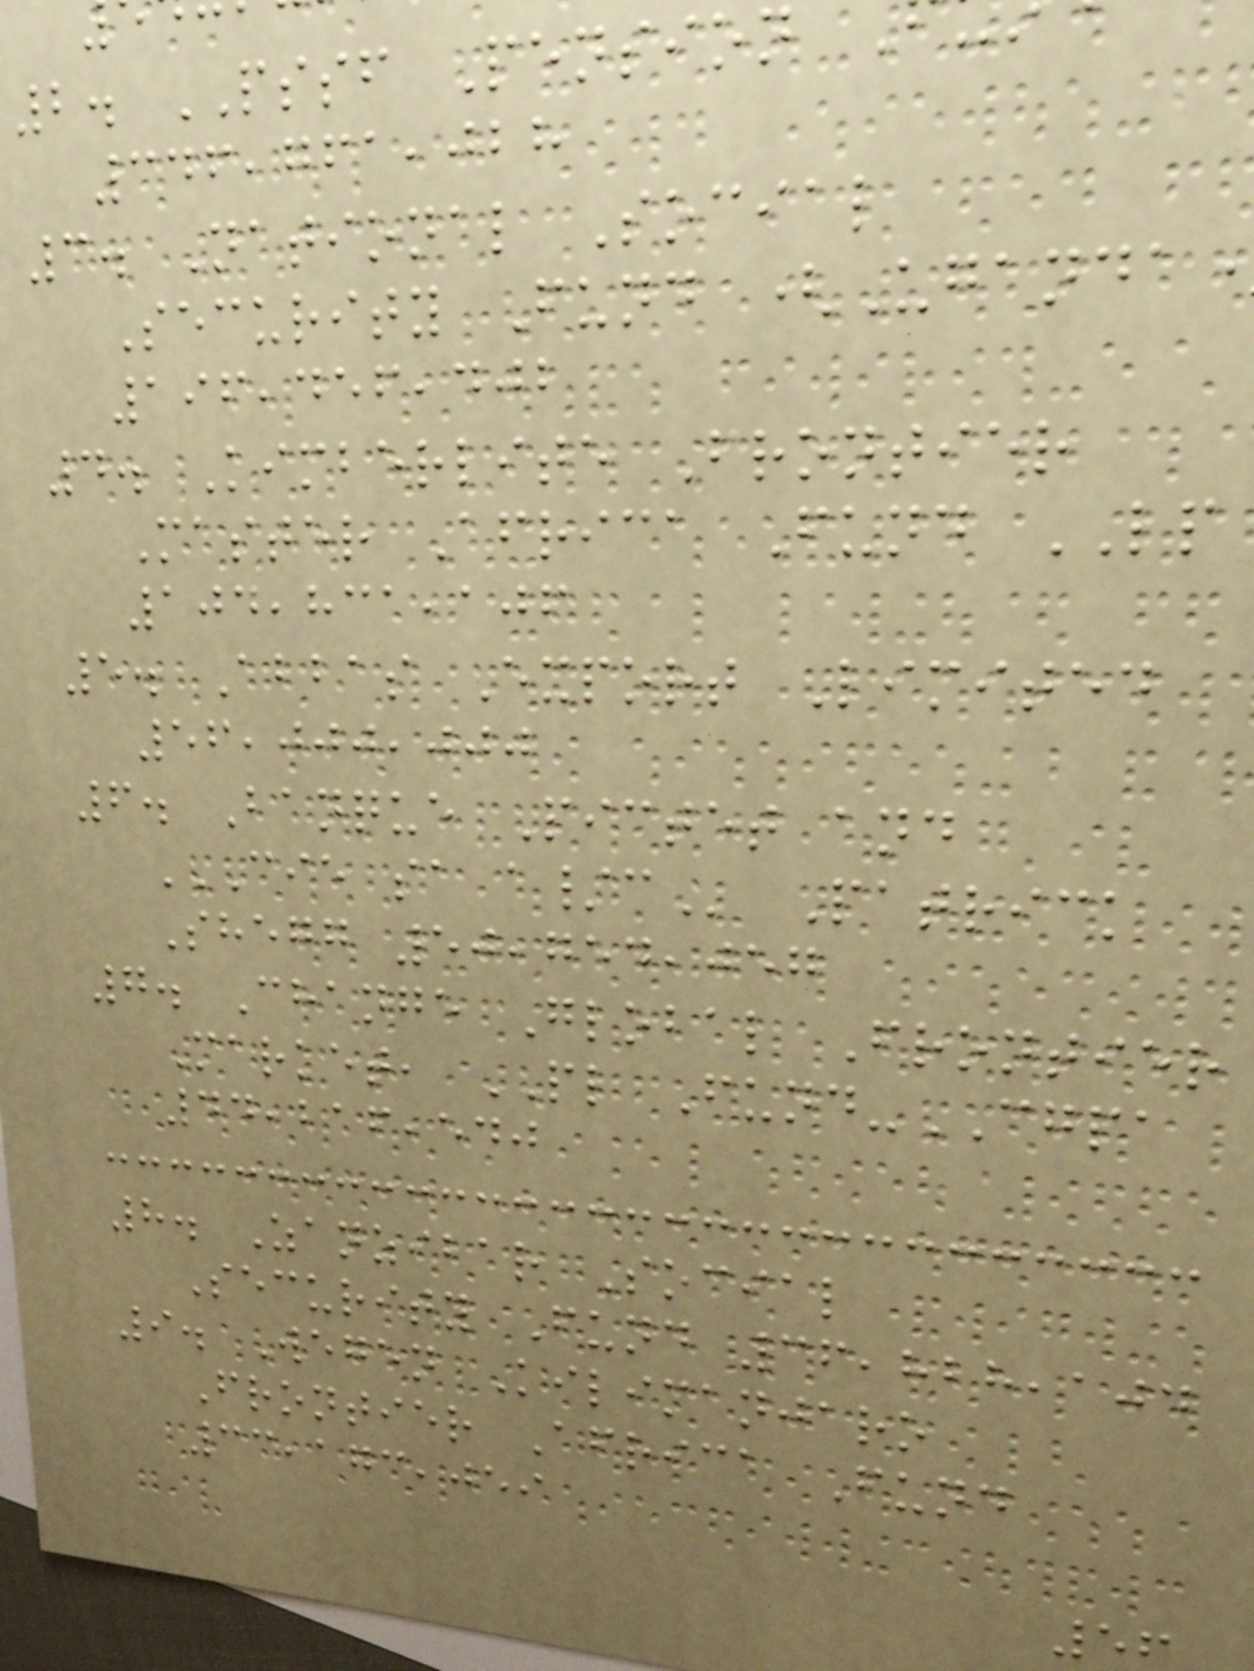2. PSSF Pension
346,761,028
3. National Social
Security Fund (Uganda
196,456,402
4. Kimberlite Frontier
Master Africa Fund LP
104,831,106
5. Abbas Export Limited
56,000,000
6. Banque Pictet and
CIE SA A/C Patrick
Shegg 50,754,057
7. Change Global Frontier
Market, PL Fund-CGPA
44,216,540
8. Zanzibar Social
Security Fund 36,828,104
9. Wegen Kilimanjaro
Frontier Africa Fund
33,173,059
